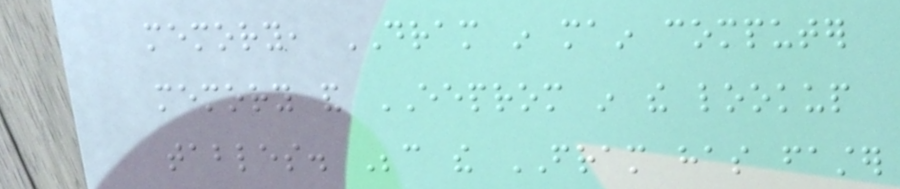memory, DRAM in main computer
memory and EEPROM in the lookup
tables. Because the FRAM has faster
